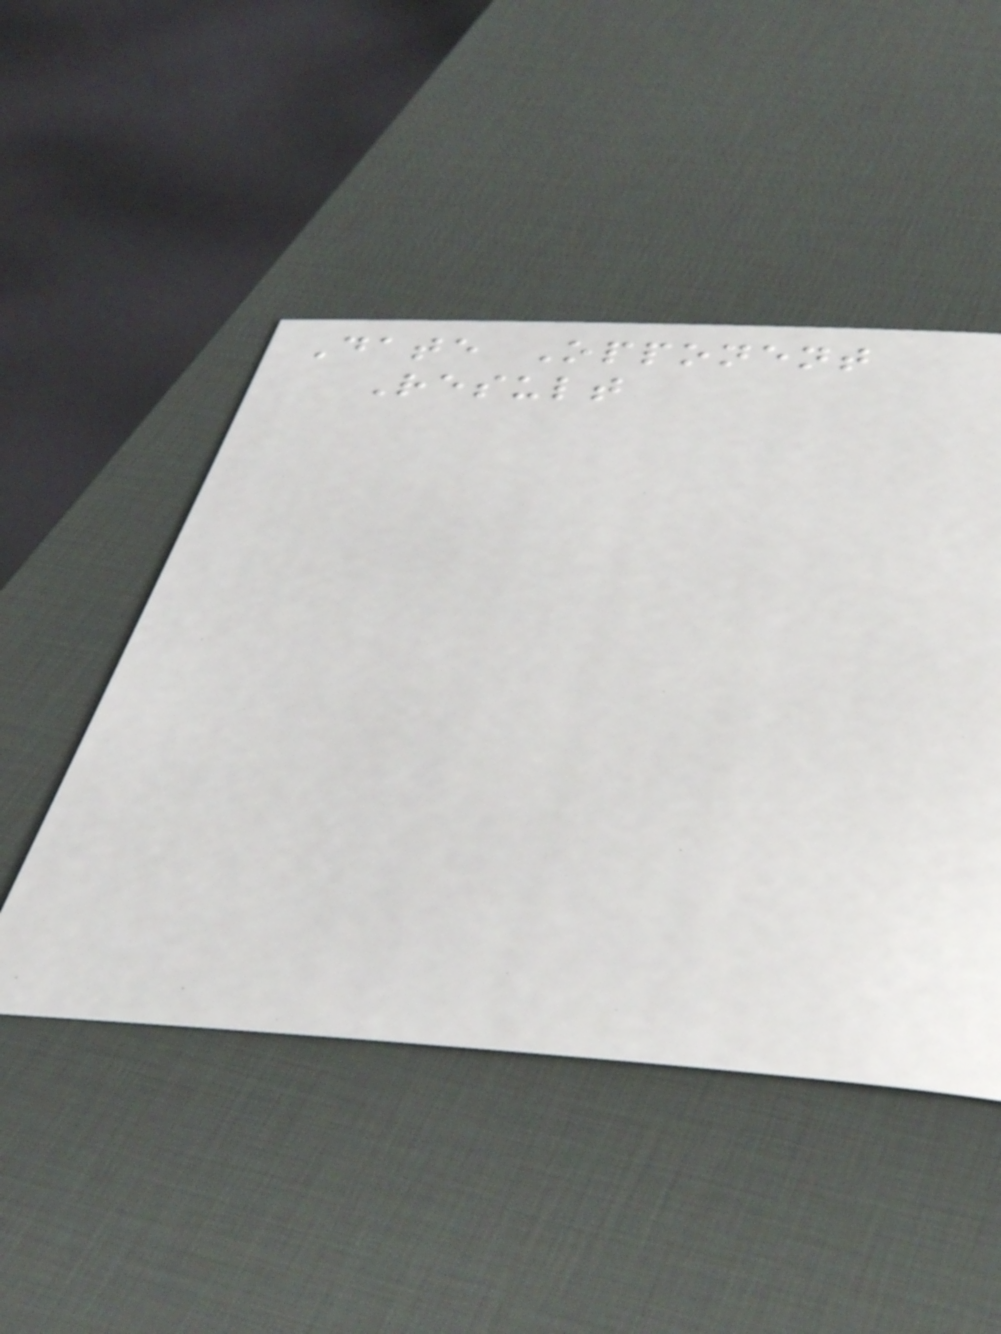Date Opponent
Result
